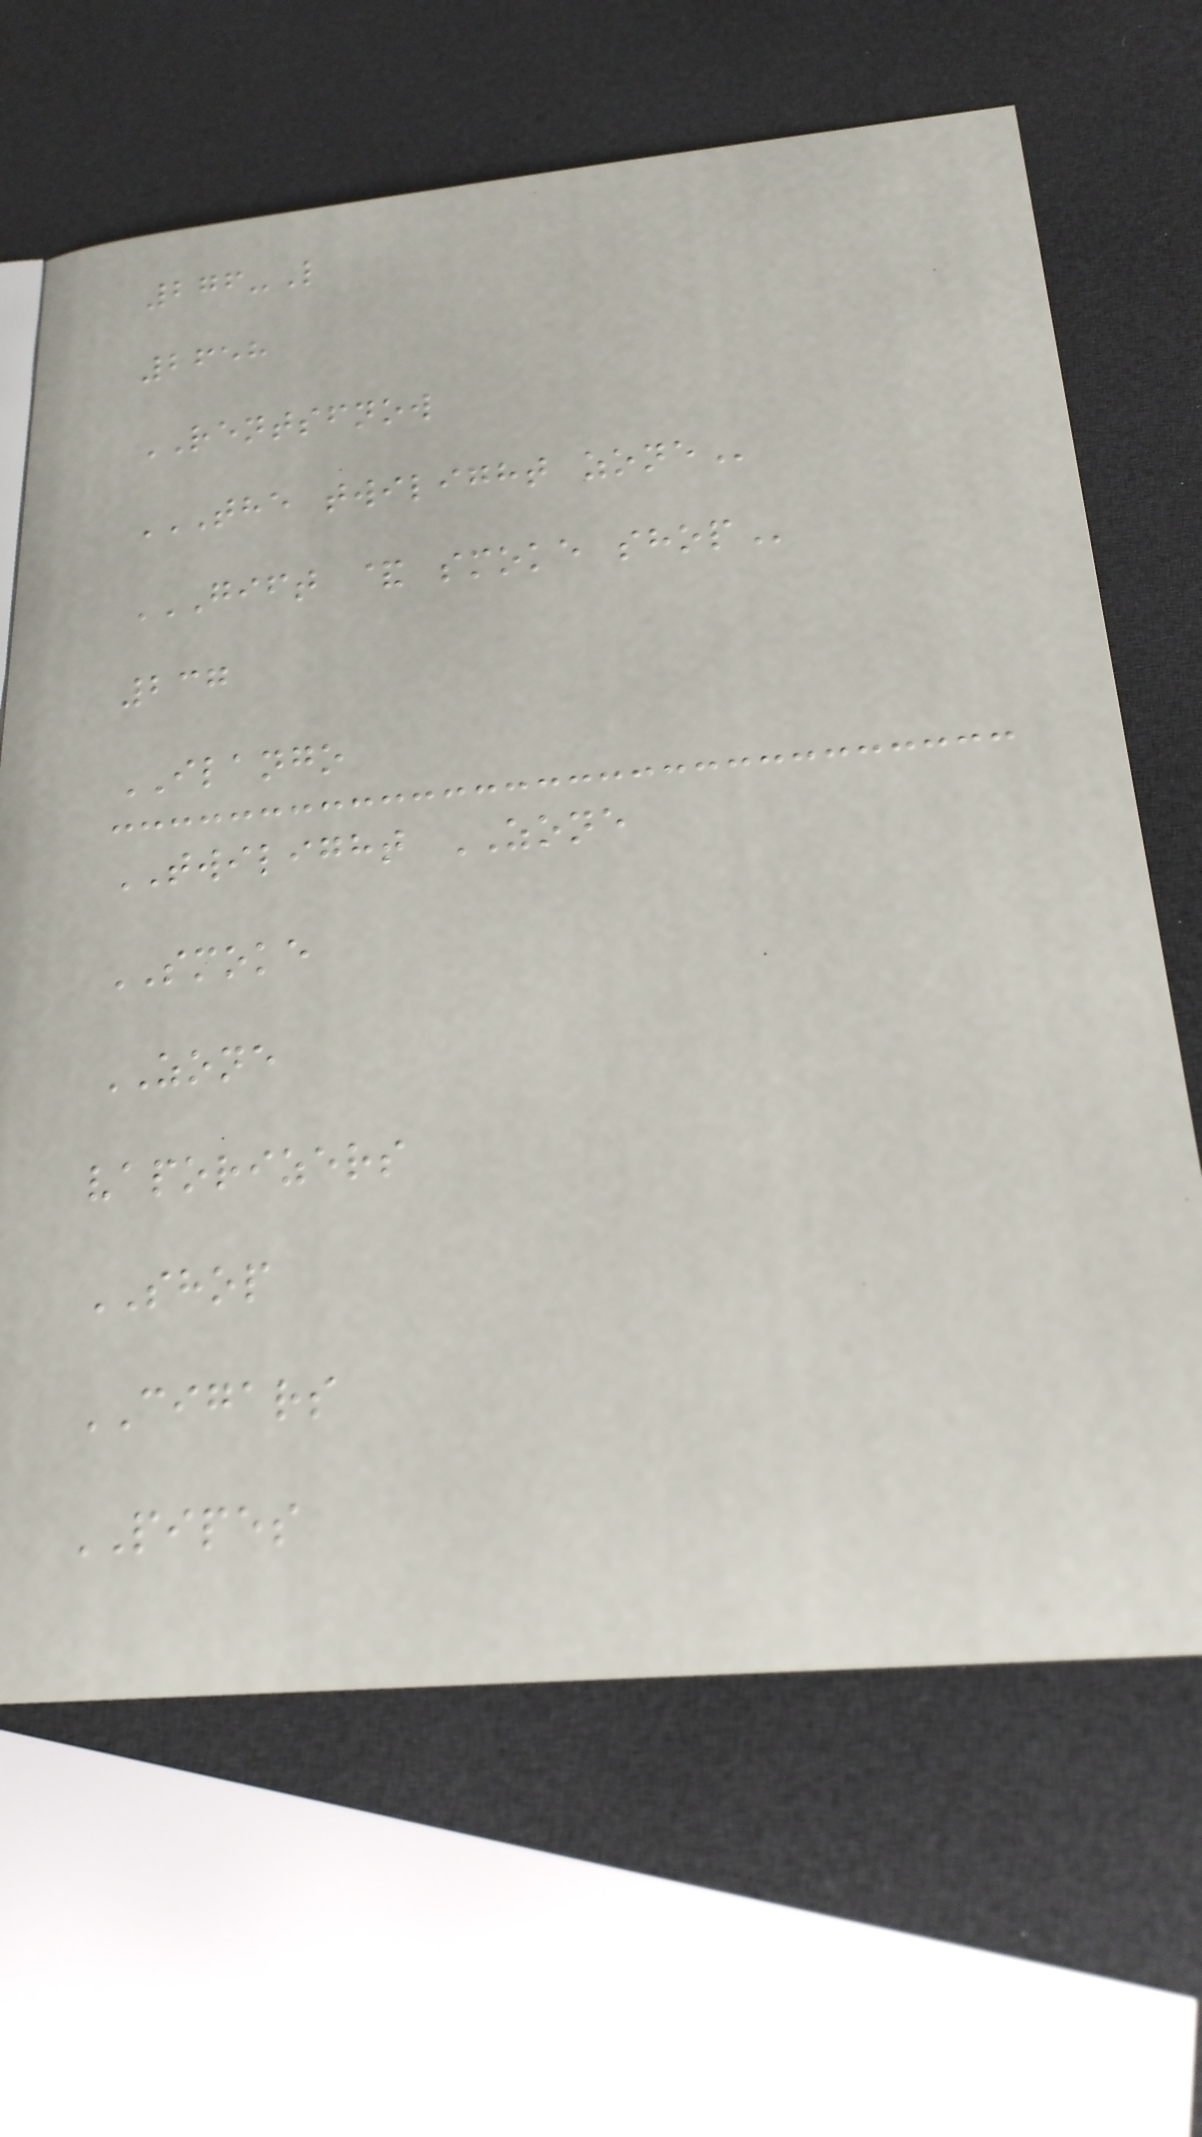276-L
2658
RENTSFNOW
THE TWILIGHT ZONE
GIFT & SMOKE SHOP
237
ILANGO
TWILIGHT ZONE
SMOKE
ZONE
vaporizers
SHOP
CIGARS
PIPES
